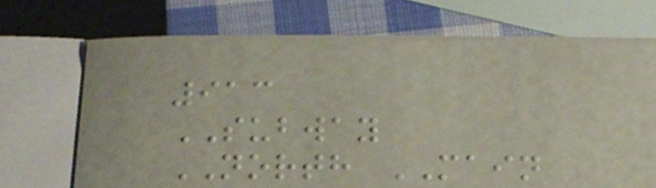913
SUBWAY
NORTH MAIN
